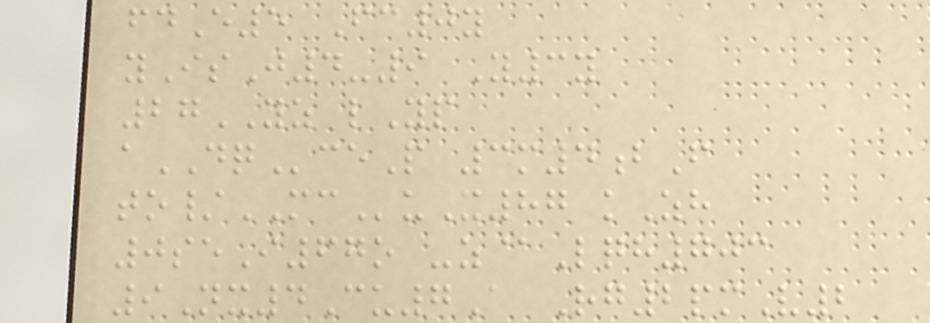fdE5 Fc0y
yIsJ4-9 Y3y
27YZ lYp
aDQceP 3m4bF
to/MCuX87 kZh
0seI67o -z@Lqh703
9Nx4Cu7A Rg2pmV2
